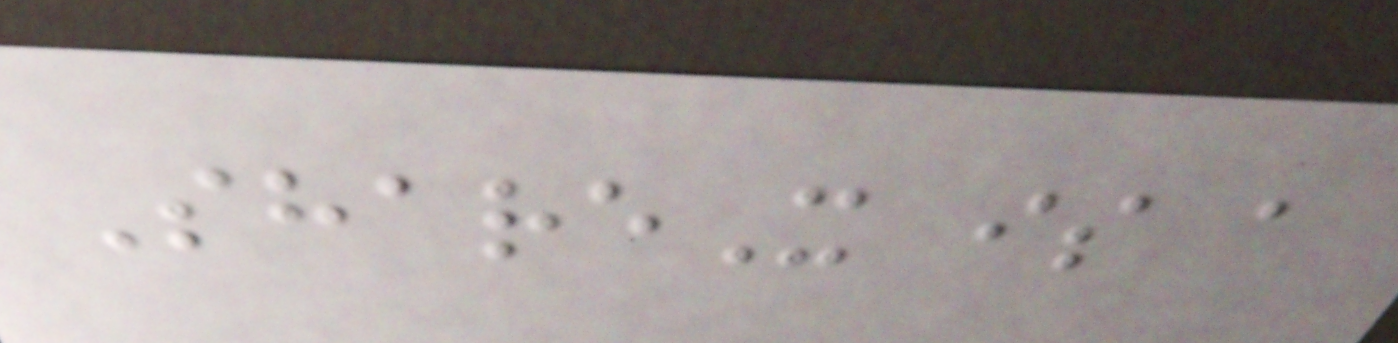ShareX is a
